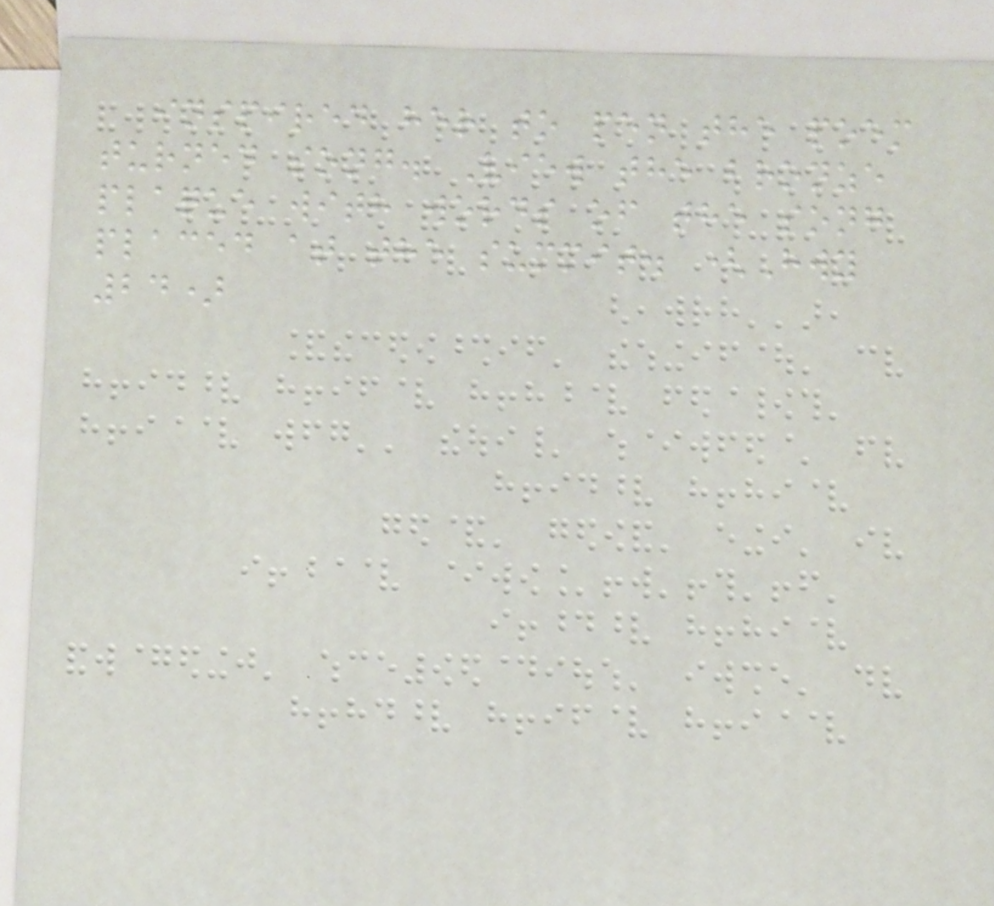inspired her to pen the poem
turned song. View the bronze
plaque with words of the song
placed at the summit. (Hwy
24)
